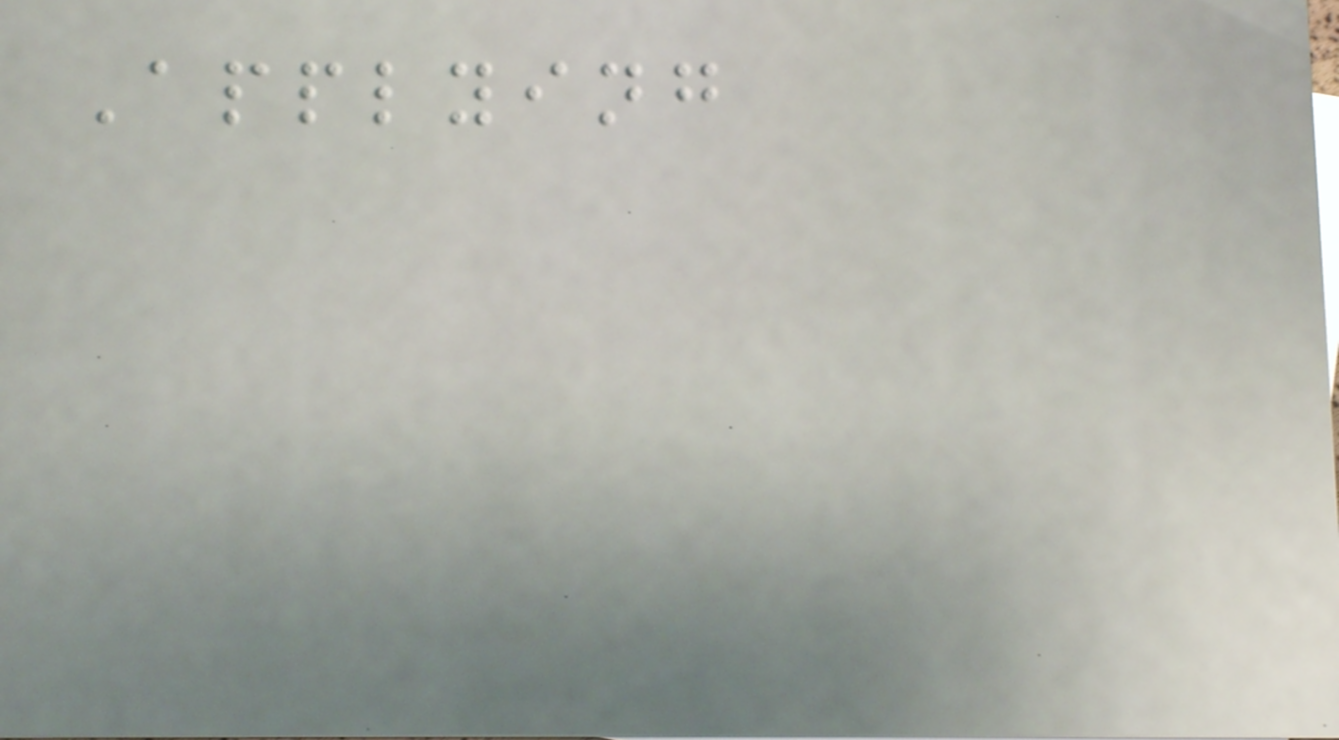Applying
